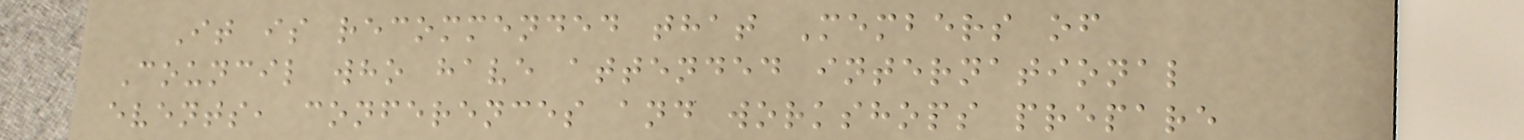It is recommended that Members of
Council who have attended international
events, conferences and workshops prepare
